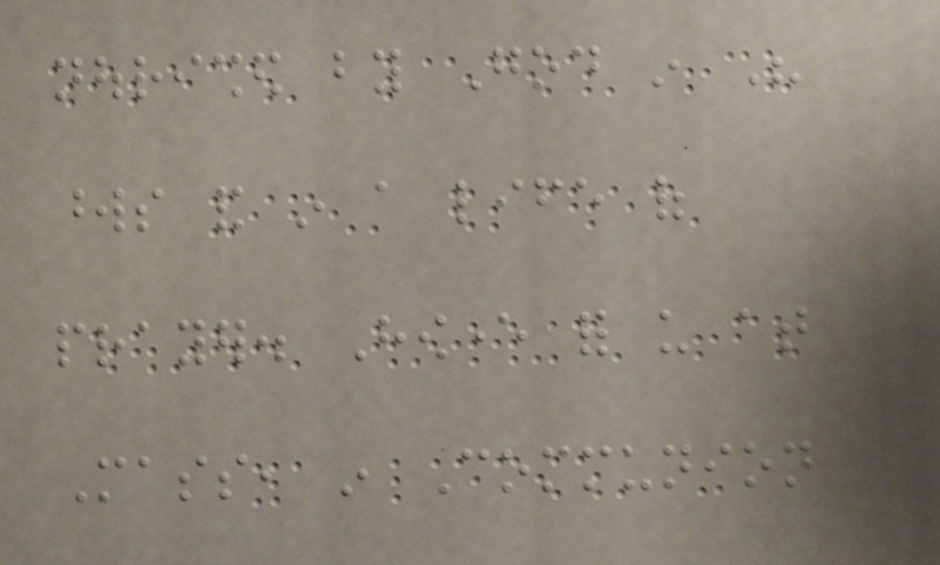nourished by God in His
words and in a life of
prayer. However for us at
Mass, in Communion
